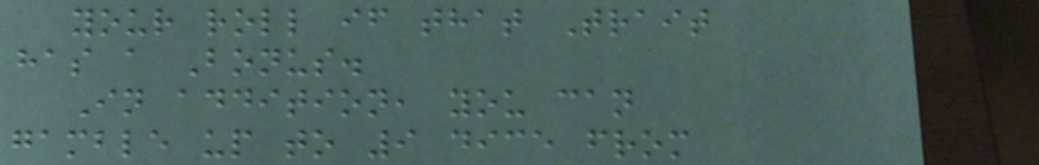your roll if that Trait
has a Bonus.
In addition, you can
gamble up to 9 dice from
